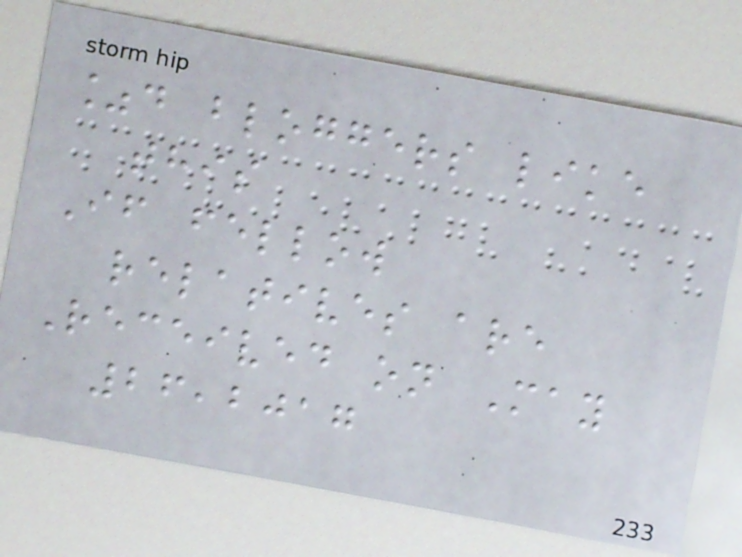%d bloggers like
this
If fellow
relatives are
Received on May
26,2017
